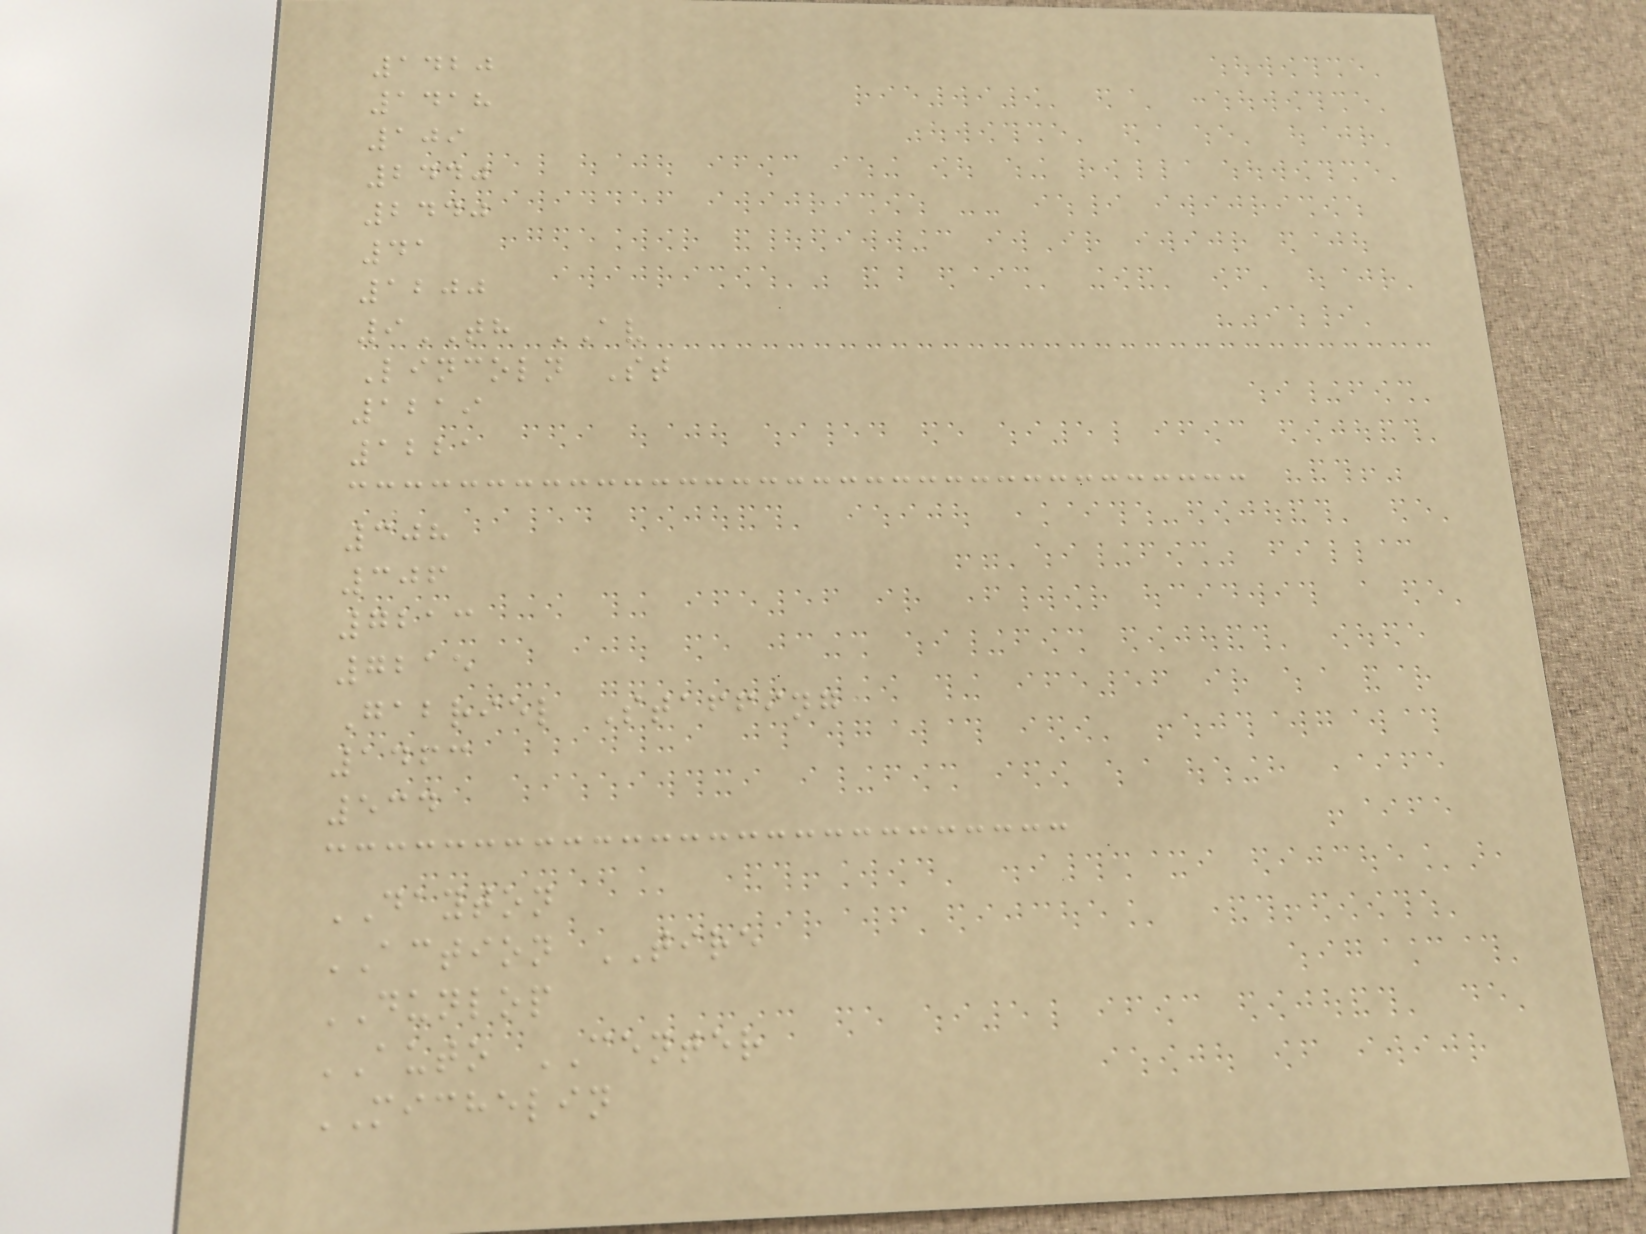1420
1418
109
2440
2440
41
1200
9TH AV
Lincoln St
1219
1221
308
306
7213
7215
Gabriel Staffing
1463
534
DAYTON
ACTION TIRE
DUNLOP
AUTO CENTER
MICHELIN
